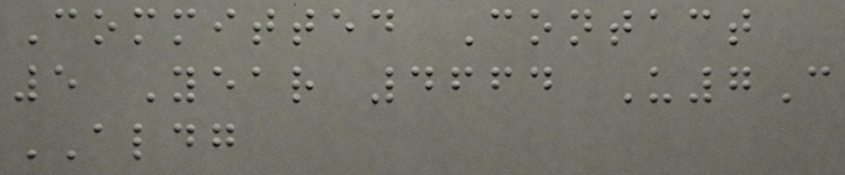Committed Contact
5 Year 4664 U7C
ALDG
